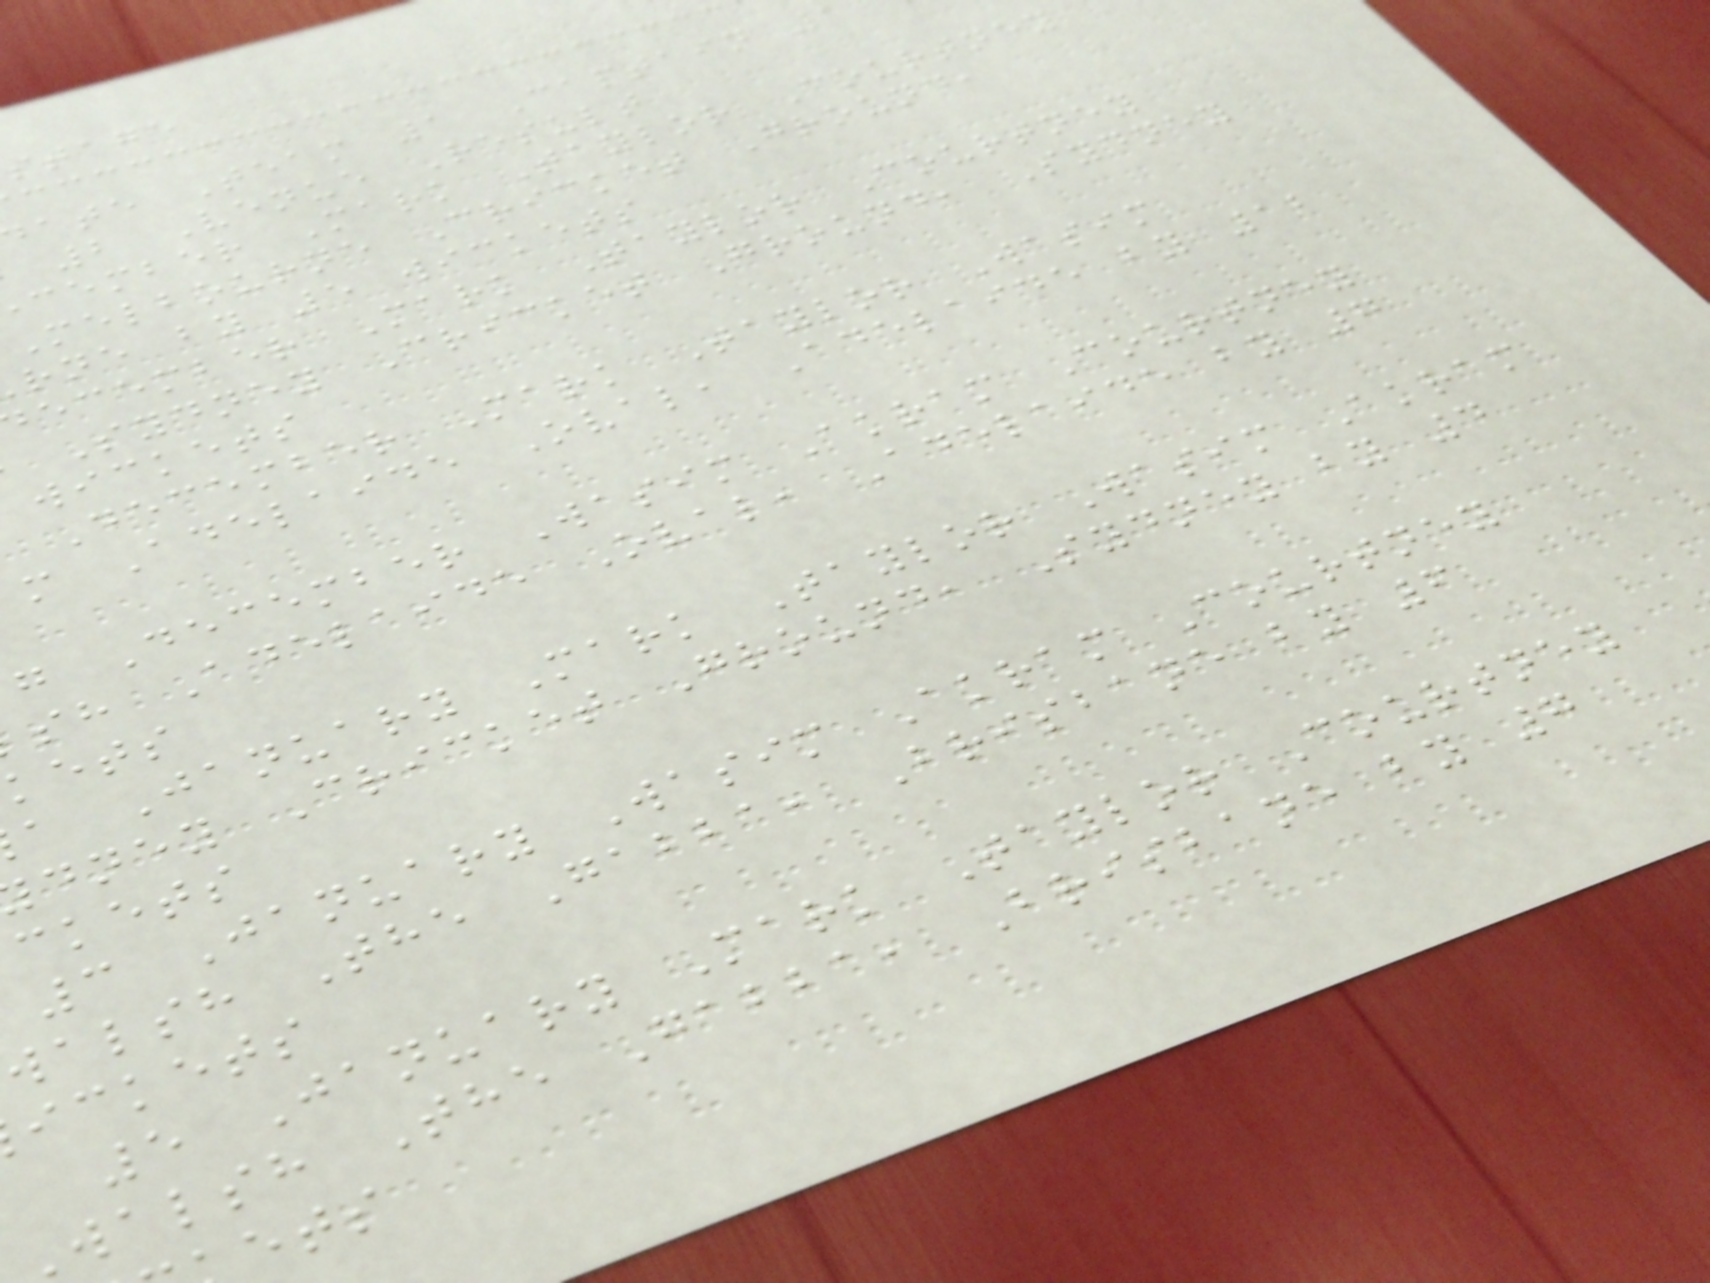stage
ate Team 1 Captain 1
2 Venue Result
cember Mark Taylor Courtney
Melbourne Cricket Ground,
rne by 5 wickets
ecember Mark Taylor Courtney
Sydney Cricket Ground, Sydney
wickets
December Mark Taylor Wasim
m Adelaide Oval, Adelaide by 12
g December Wasim Akram Courtney
sh Adelaide Oval, Adelaide by 7
kets
a January Mark Taylor Wasim Akram
dney Cricket Ground, Sydney by 4
ckets
3 January Wasim Akram Courtney
walsh The Gabba, Brisbane by 6
ickets
5 January Mark Taylor Courtney
walsh The Gabba, Brisbane by 7
